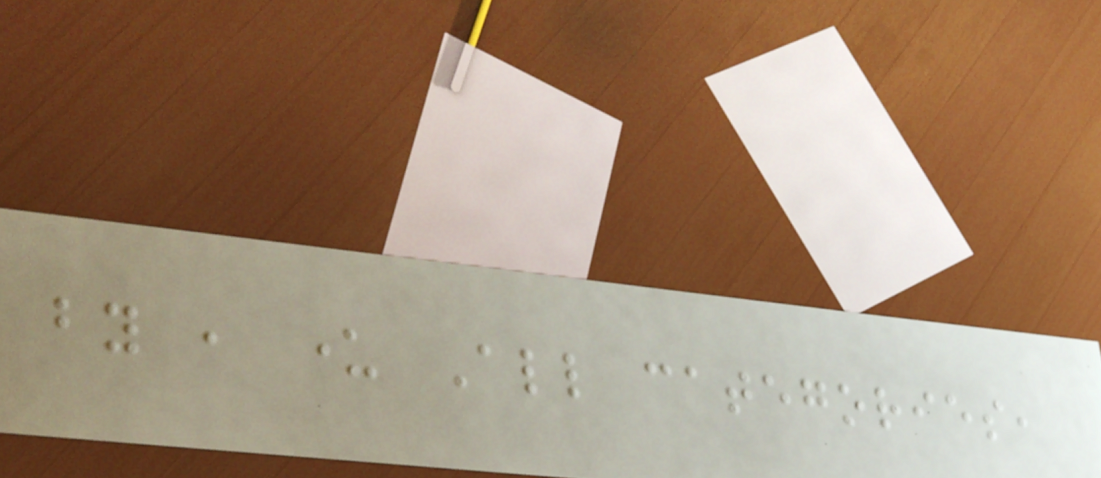by , under All categories,
